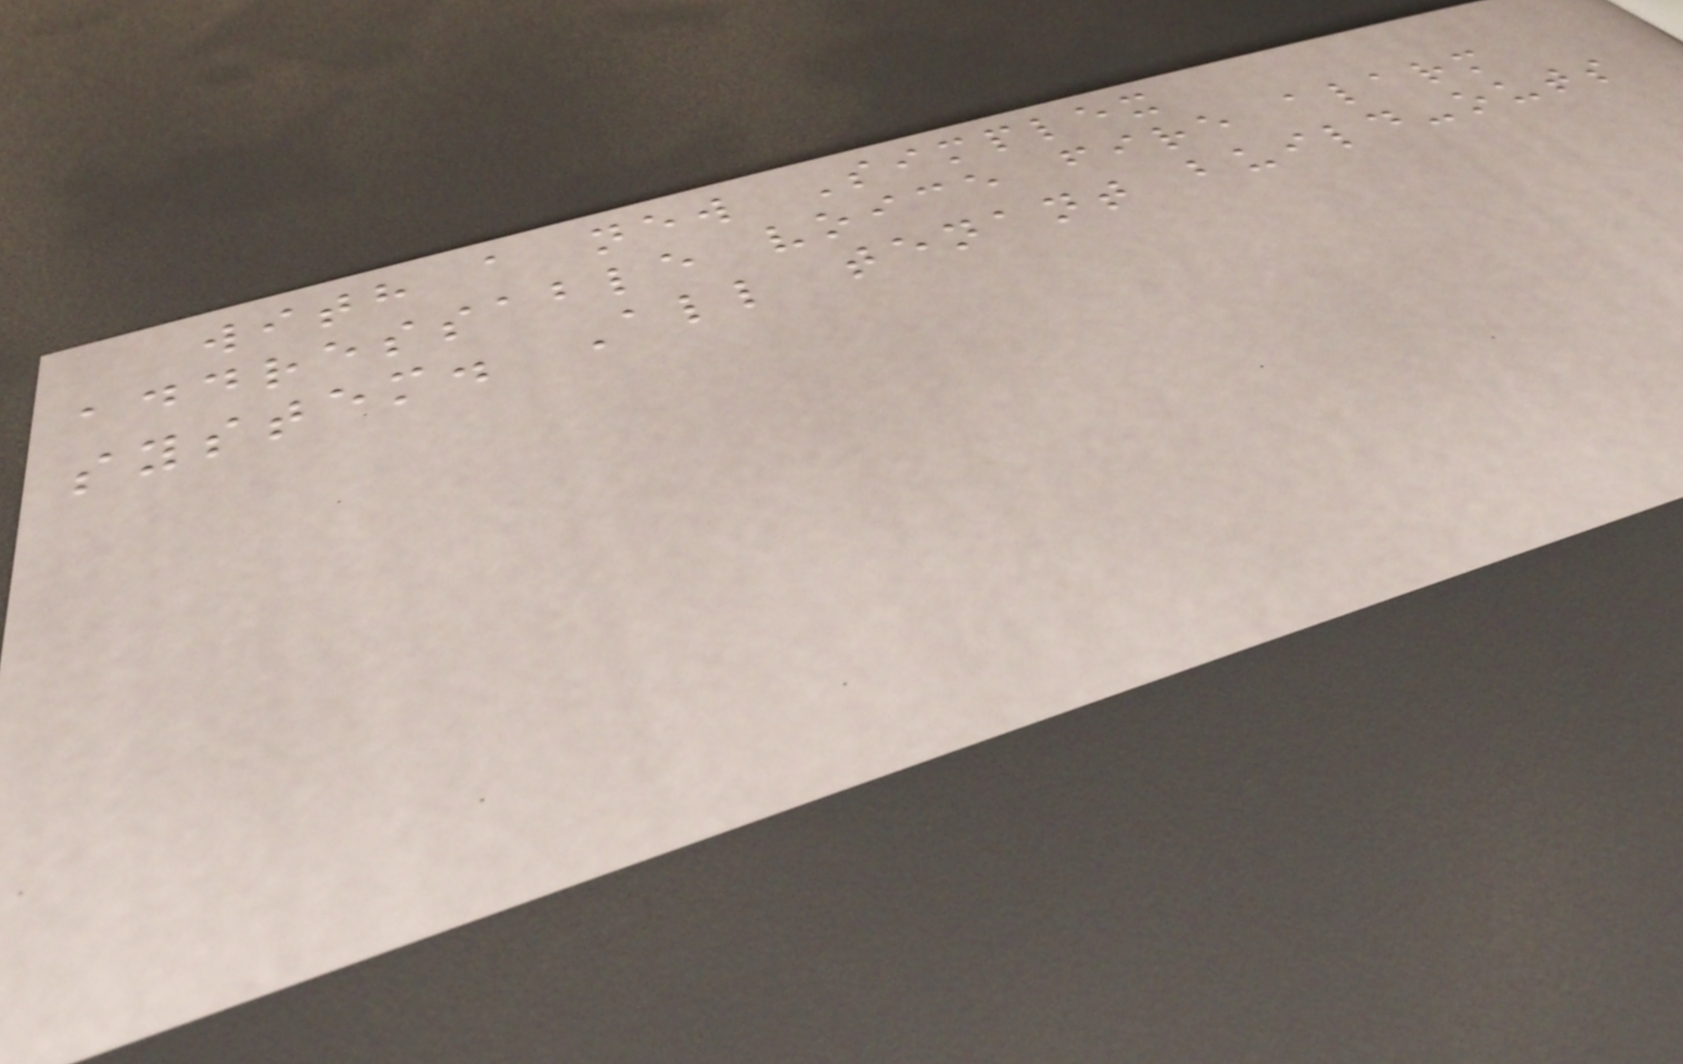with a new Simplex
addressable voice fire alarm
system. All tenant build-outs
